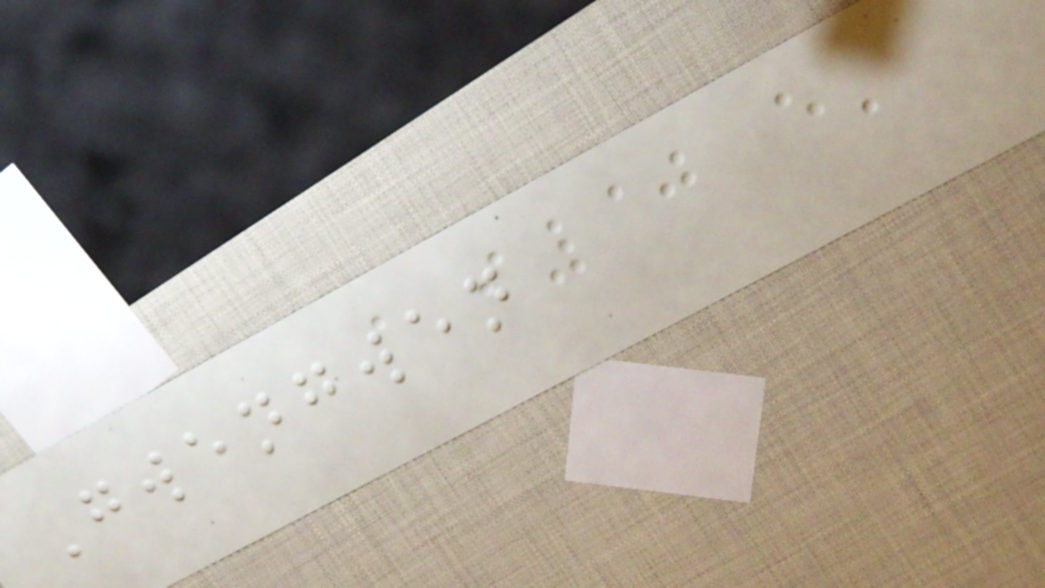Gwengwen
